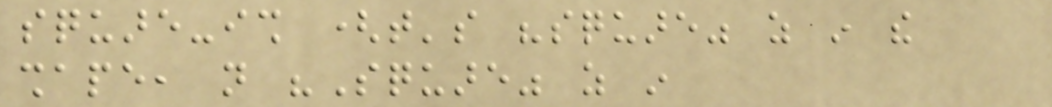square-ish (that's "square" as in the
shape, not "Square" as in
